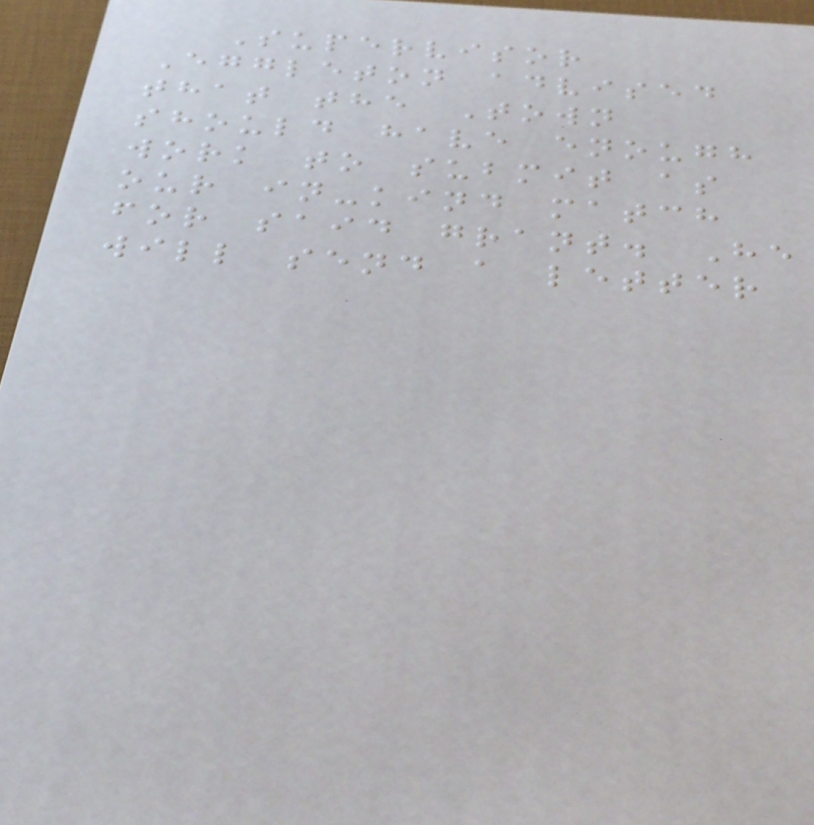Supervisor
Eggleton advised
that the Town
should have enough
work to submit as
our in-kind match
for said grant. He
will send a letter
